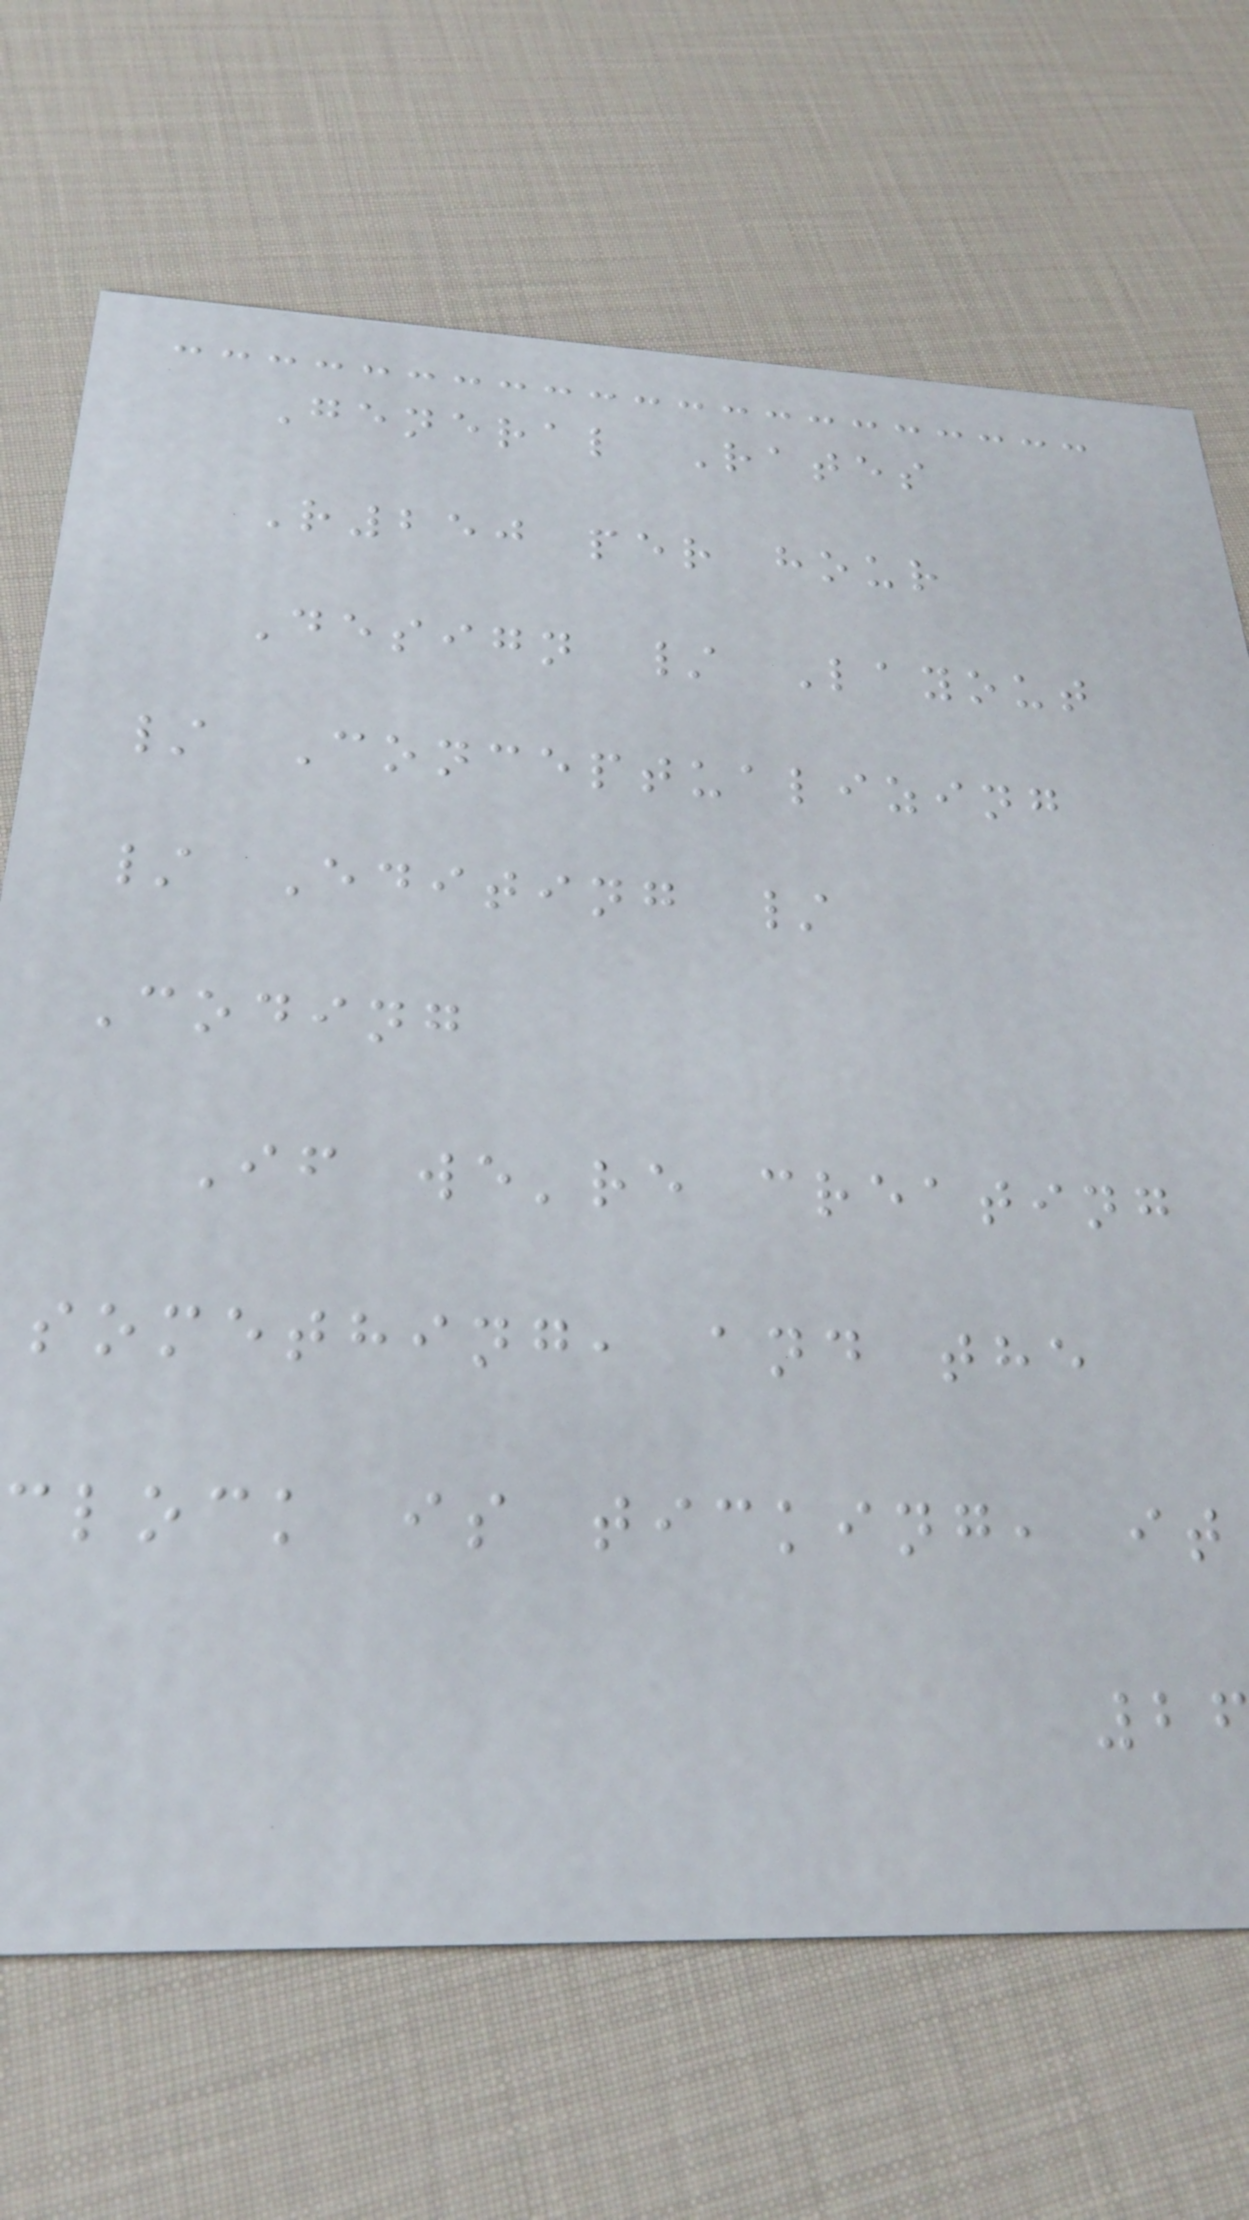General Rates
R250 per hour
Design / Layout
/ Conceptualizing
/ Editing /
Coding
If we're creating
something, and the
clock is ticking, it
